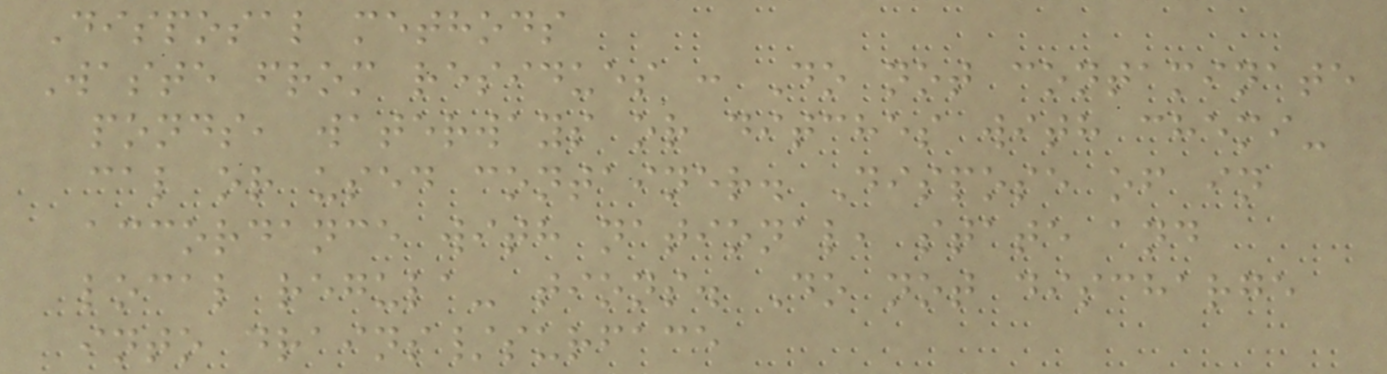Disposal methods
Waste from residues : Do not contaminate
ponds, waterways or ditches with chemi-
cal or used container. Dispose of in
accordance with national, state and
local regula- tions. Do not discharge
into drains/surface
